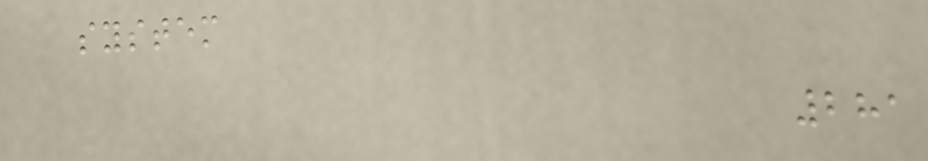system
281
